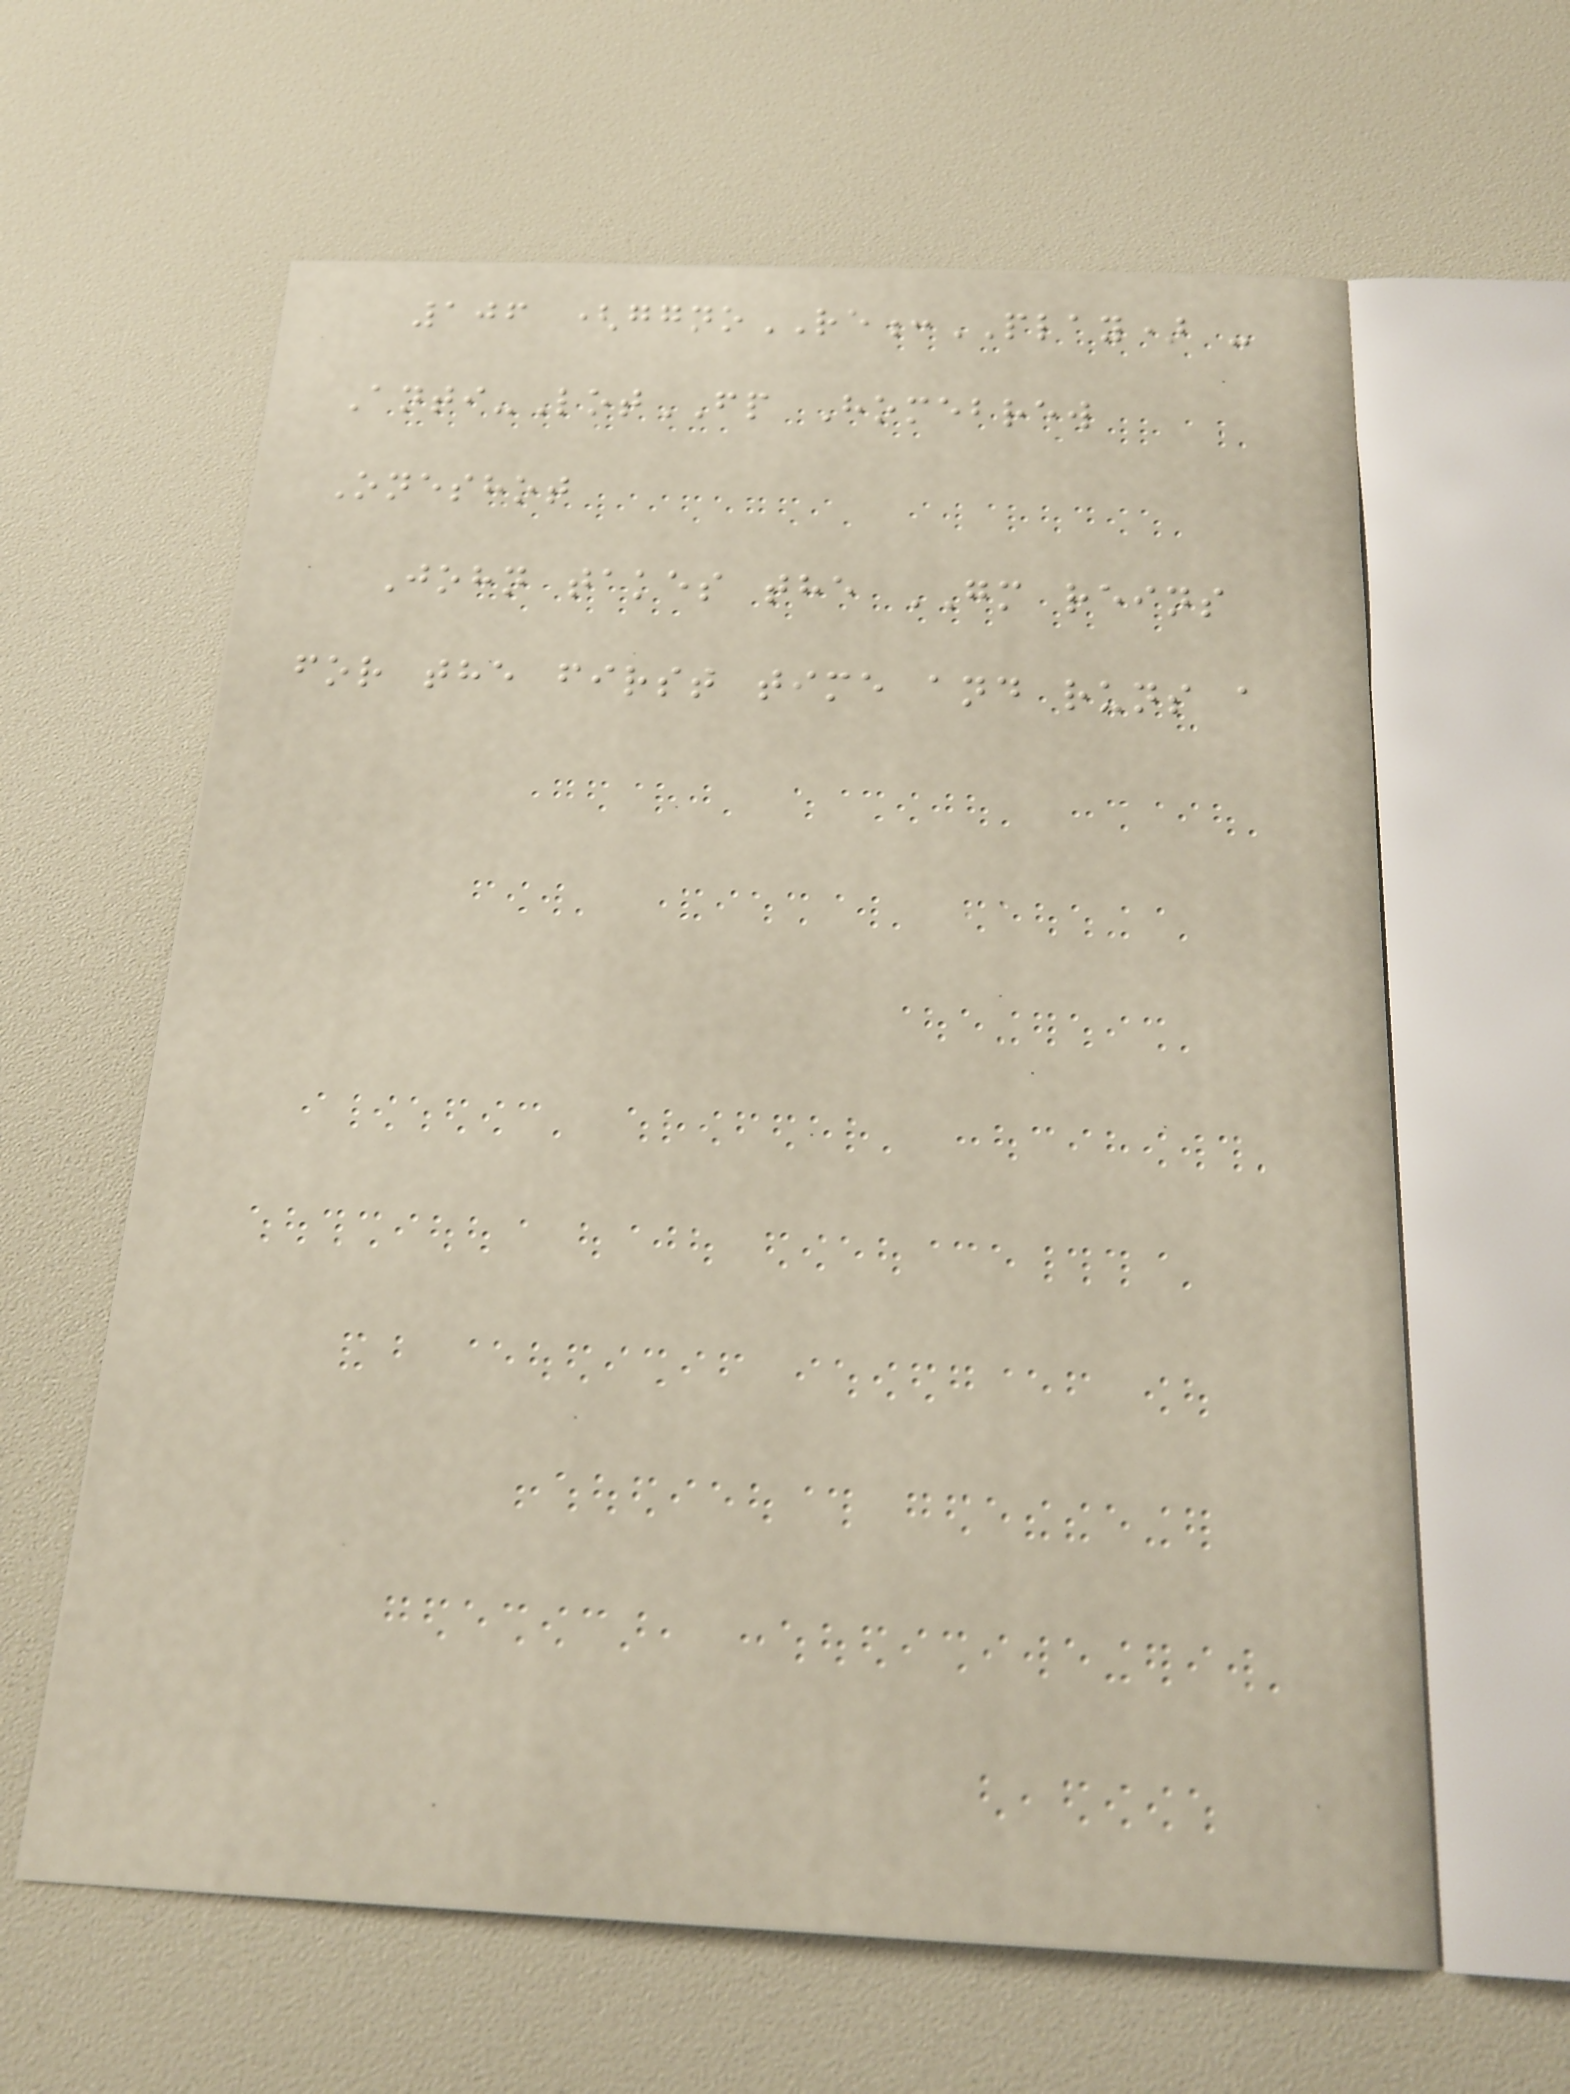106 (ggnoRE:PLAY) -
Anti-LotFP Homebrew
Oneshot
John takes the GM reins
for the first time and runs a
